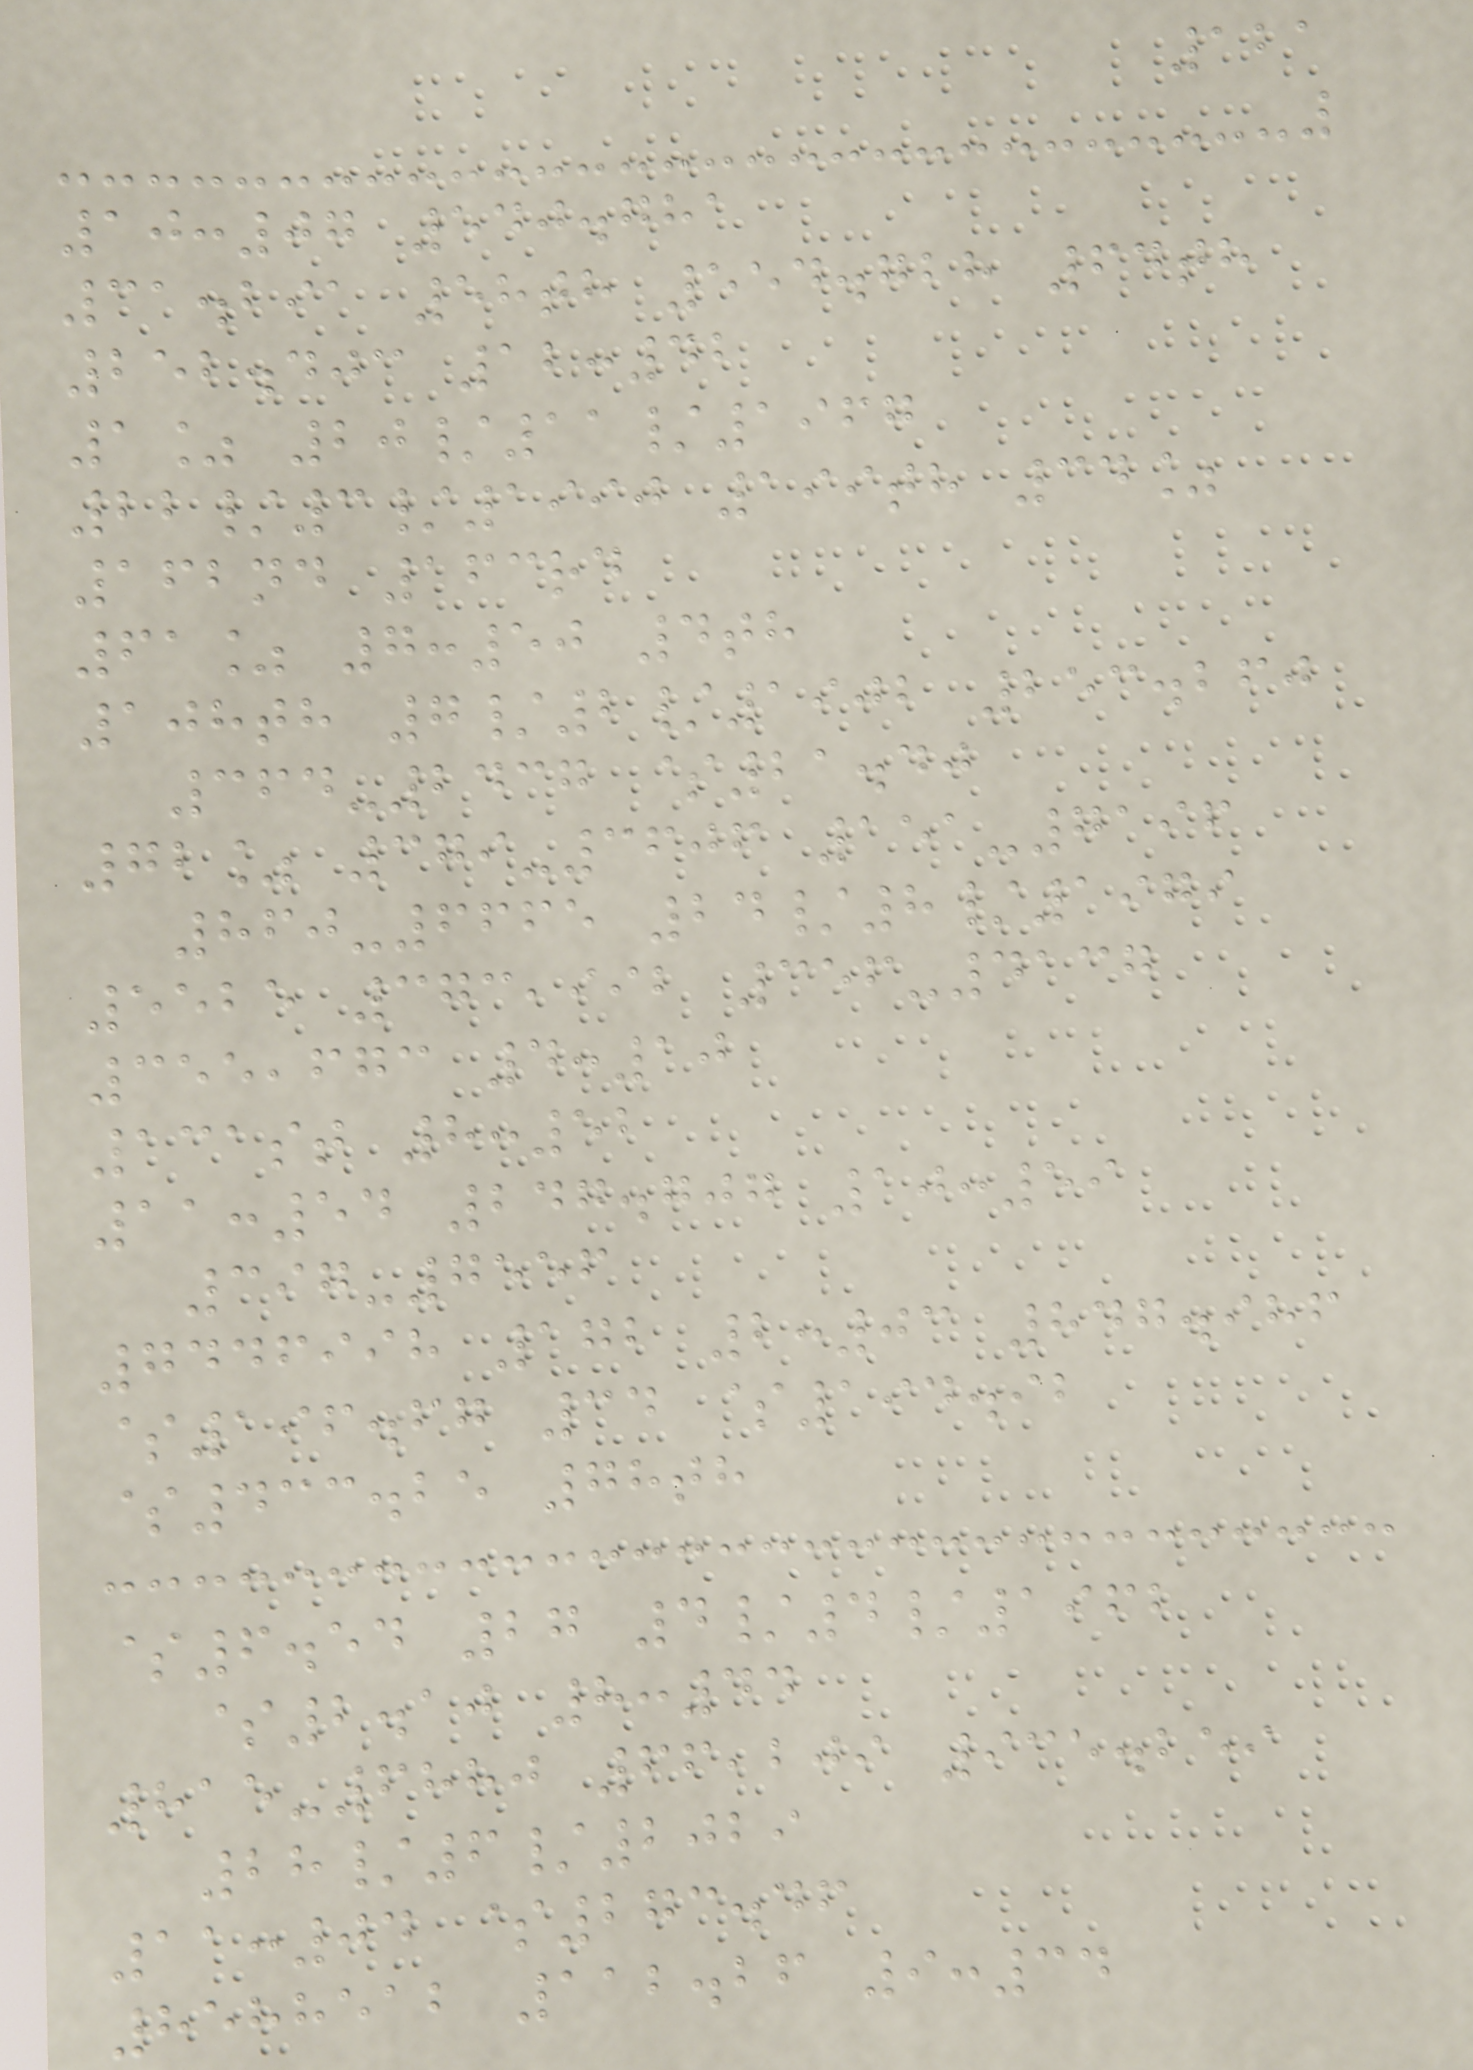121
10:07 540.781
31.291 58th 554.728 64th
252.403 12:42
1% 20/11/1967
22/3/1990 199th 34%
162nd 163rd
61% 7:50 4th
108th 7/2/1902 253.260
364-2437 $21.40
72% 379-3606 151-7196
860-6665 24/8/1979
5525 373,992 356-4137
355,673 4:10
131st 8:52
11:54 247.707 10:59
397-7556
7446998 172 2:03 847.986
$196.67 34 $194.92
$433.25 78th
$6.54 27 4/4/1962
$2.10 8:44
815-6880 66,209 935.259
28/6/2029
11:04 $273.46
8588512 112.26 9:34
